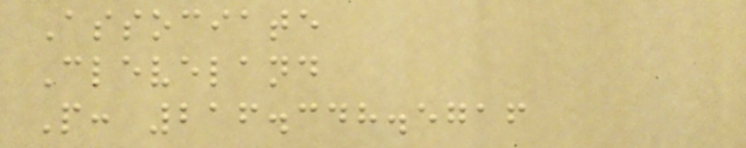Associate
Cleveland
P: 216.348.5716
